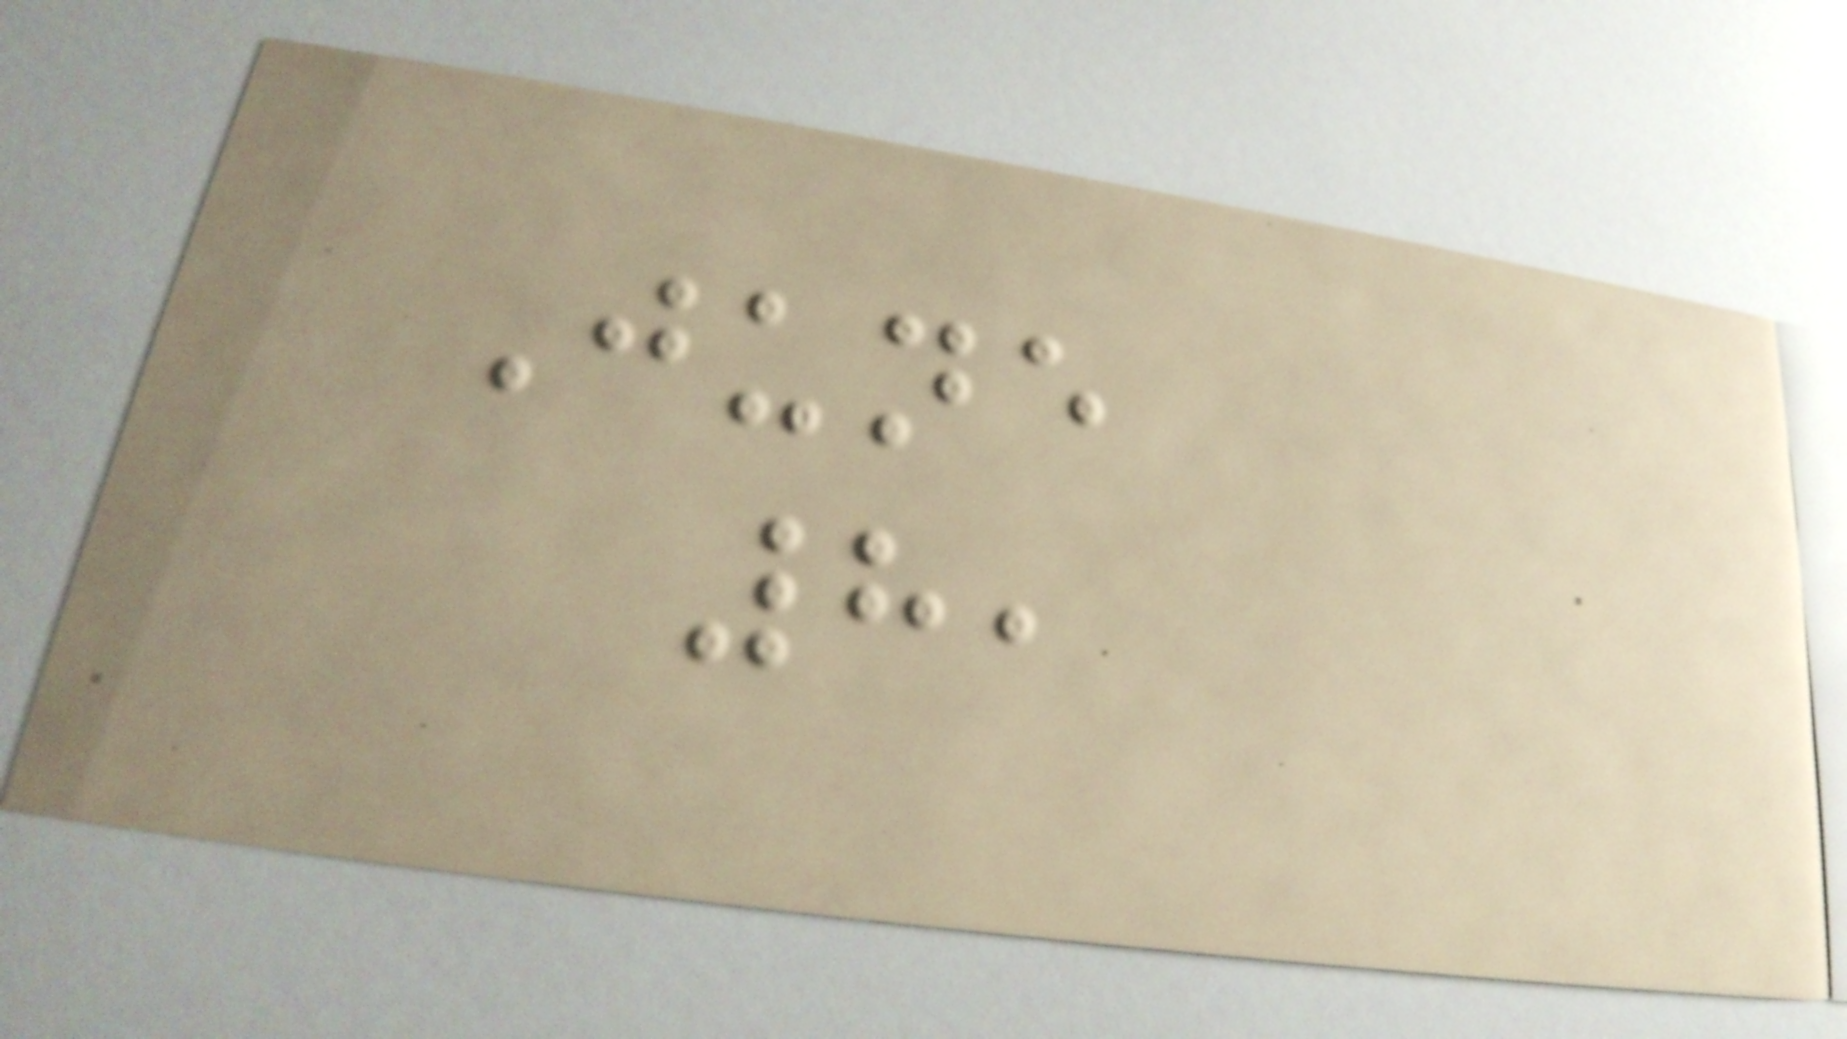June
8,
